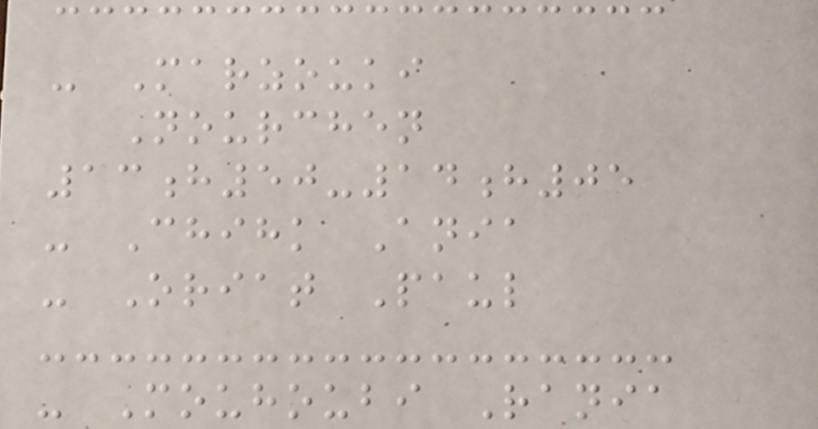- Marzouki
Nourchen
13h50-14h05
- Chihk Ania
- Oriat Paul
- Mouhoubi Rania
